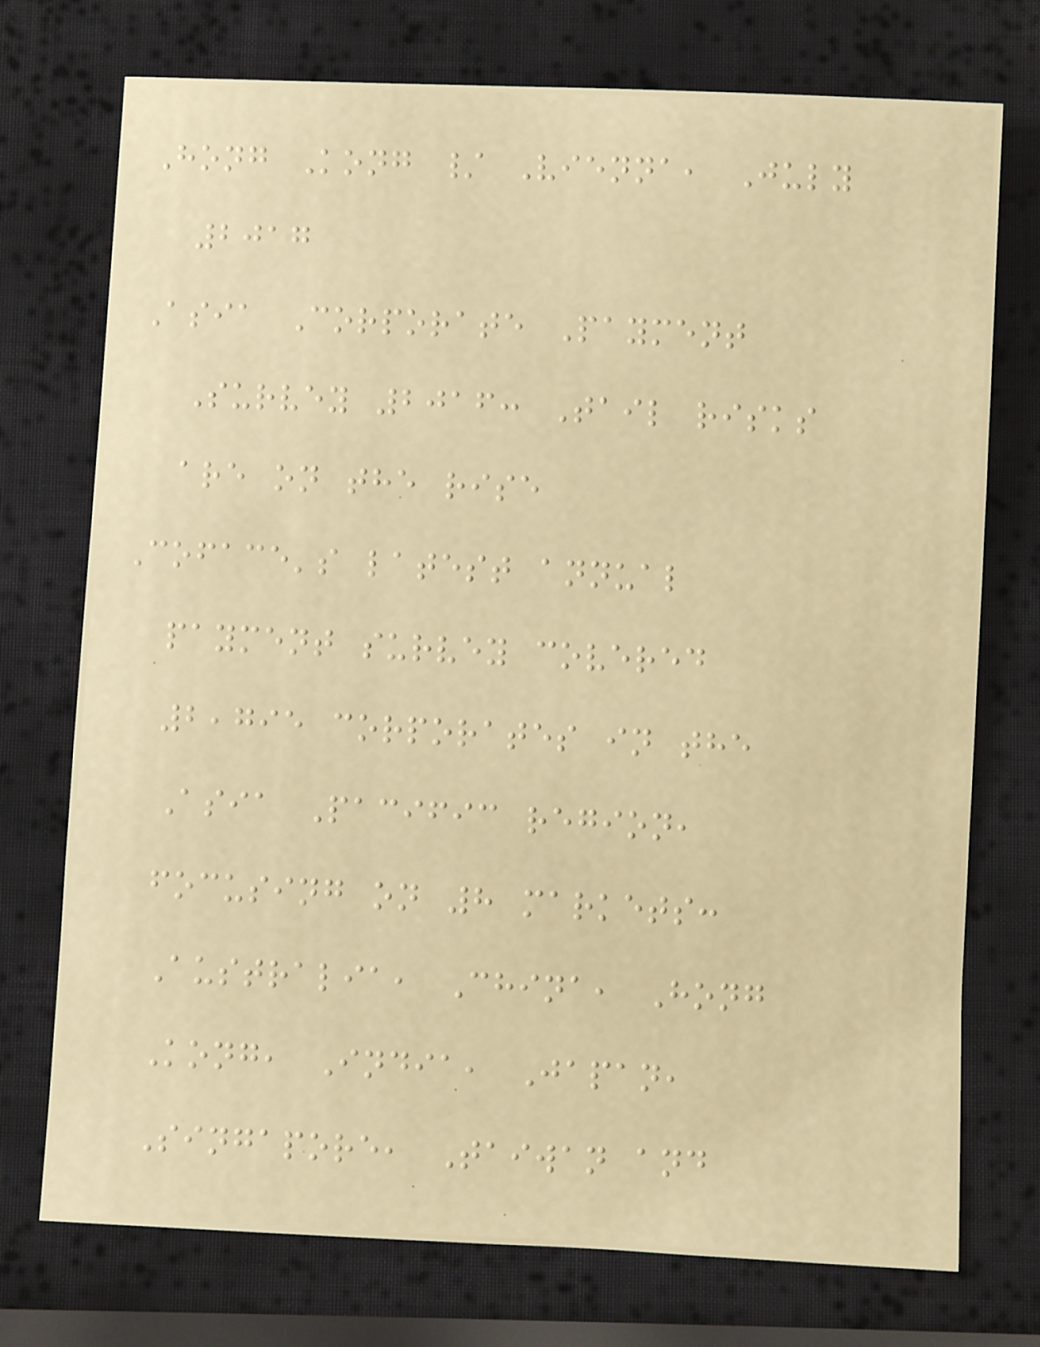Hong Kong / Vienna, July
2017
Asia Corporate Payment
Survey 2016: Tail risks
are on the rise
Coface's latest annual
payment survey covered
2,795 corporates in the
Asia Pacific region,
focusing on 8 markets:
Australia, China, Hong
Kong, India, Japan,
Singapore, Taiwan and
